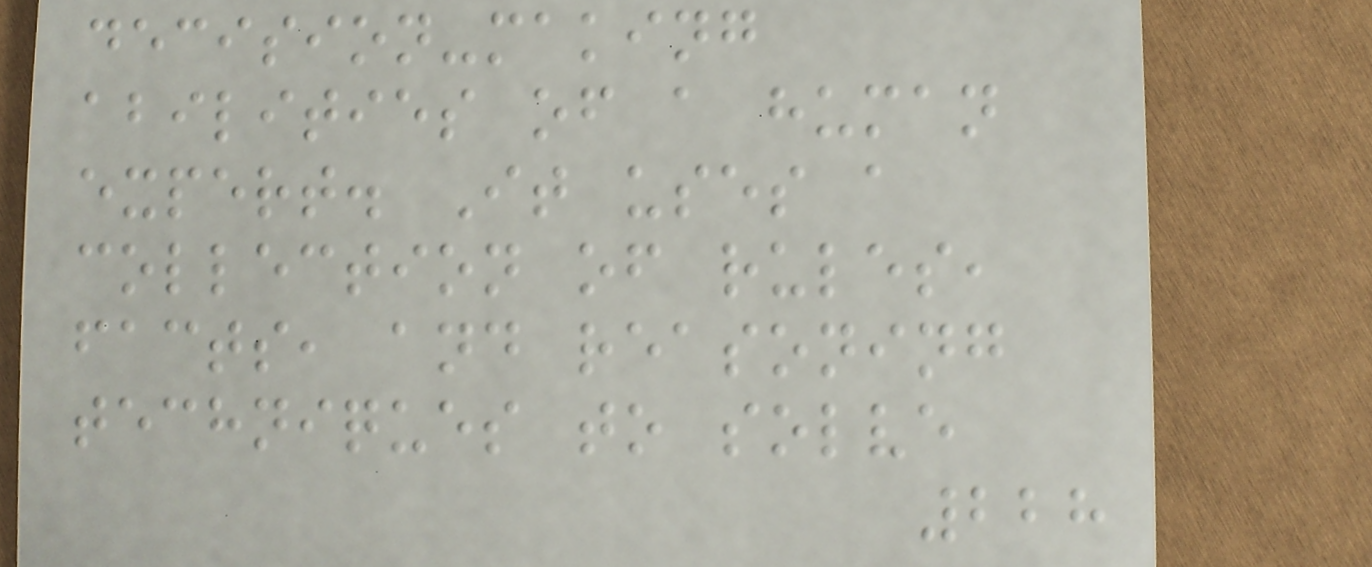decision-making
abilities of a human
expert. It uses a
collection of rules,
facts, and reasoning
techniques to solve
228
